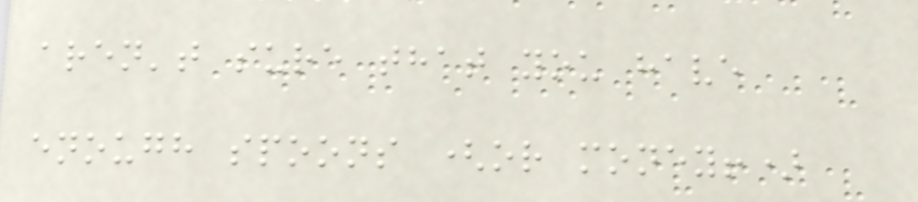aren't sure that you have
enough spoons (or money!)
